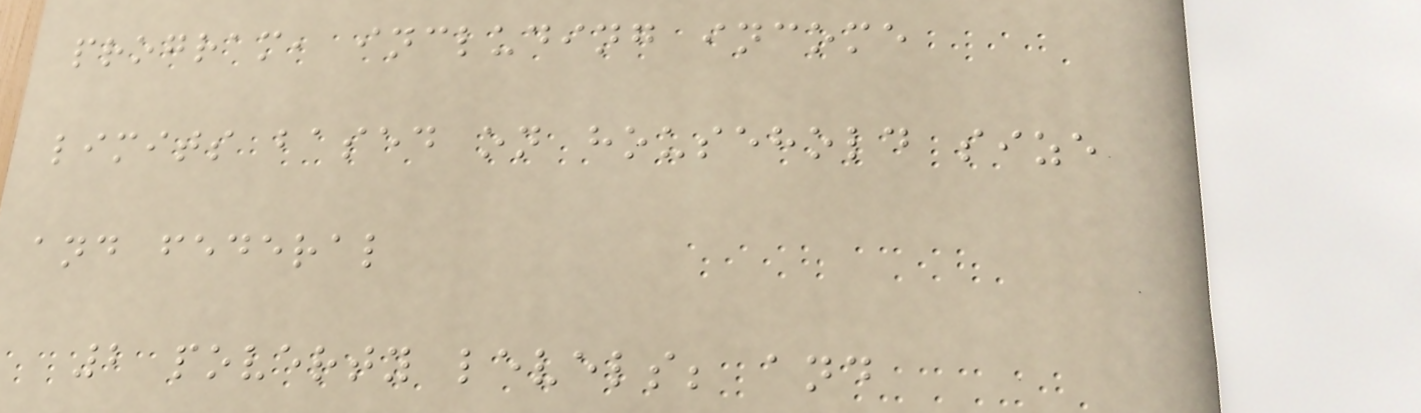program, including income
limits based on household size
and federal
2 poverty levels; and
